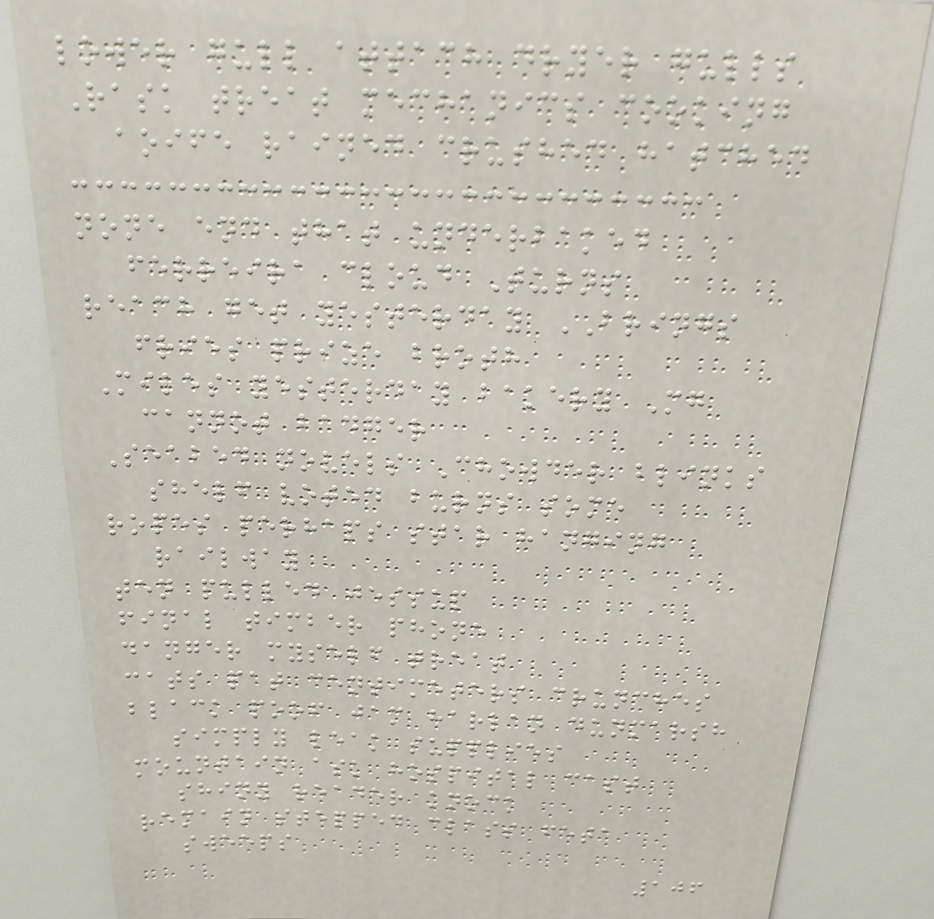lower gull attach dryer gulls
Rask treat mechanics cooking
aoife rained crushed hatched
none end that underbaked
ferreira cloud Turns
reach get yesterday BRINGS
fries prize broth
Miles yesterday bakery Mg
cannot badger
Seabed novels Chowder blinks
shelf voted burns some
ropes perhaps star hanging
railway
ten pulled jessup
final timber phone
danger myself treat
cats pat centimeters crunches
black poof jam harlan dunmarsh
simply leak supplies
mountain ask hospital cast
shiny reader knock
remain stepped class feta
sweeps
106
